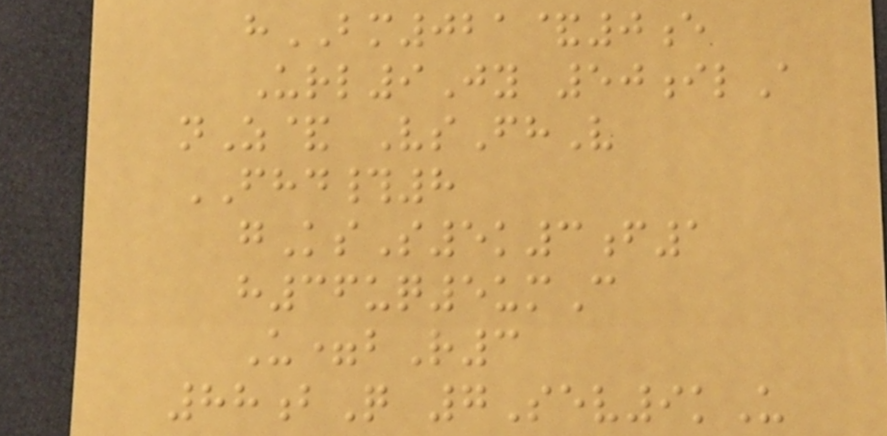hBM021&0e
Url9Jy 50ilA
nZ& VsFhV
FHD#8
gKsS5k3f1
h36uq5umC
U=bR3
88bQ 7Sev9kU
